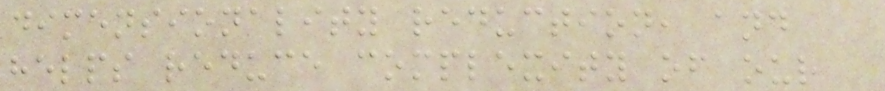dimensionality reduction, and
helps reduce complexity of our
